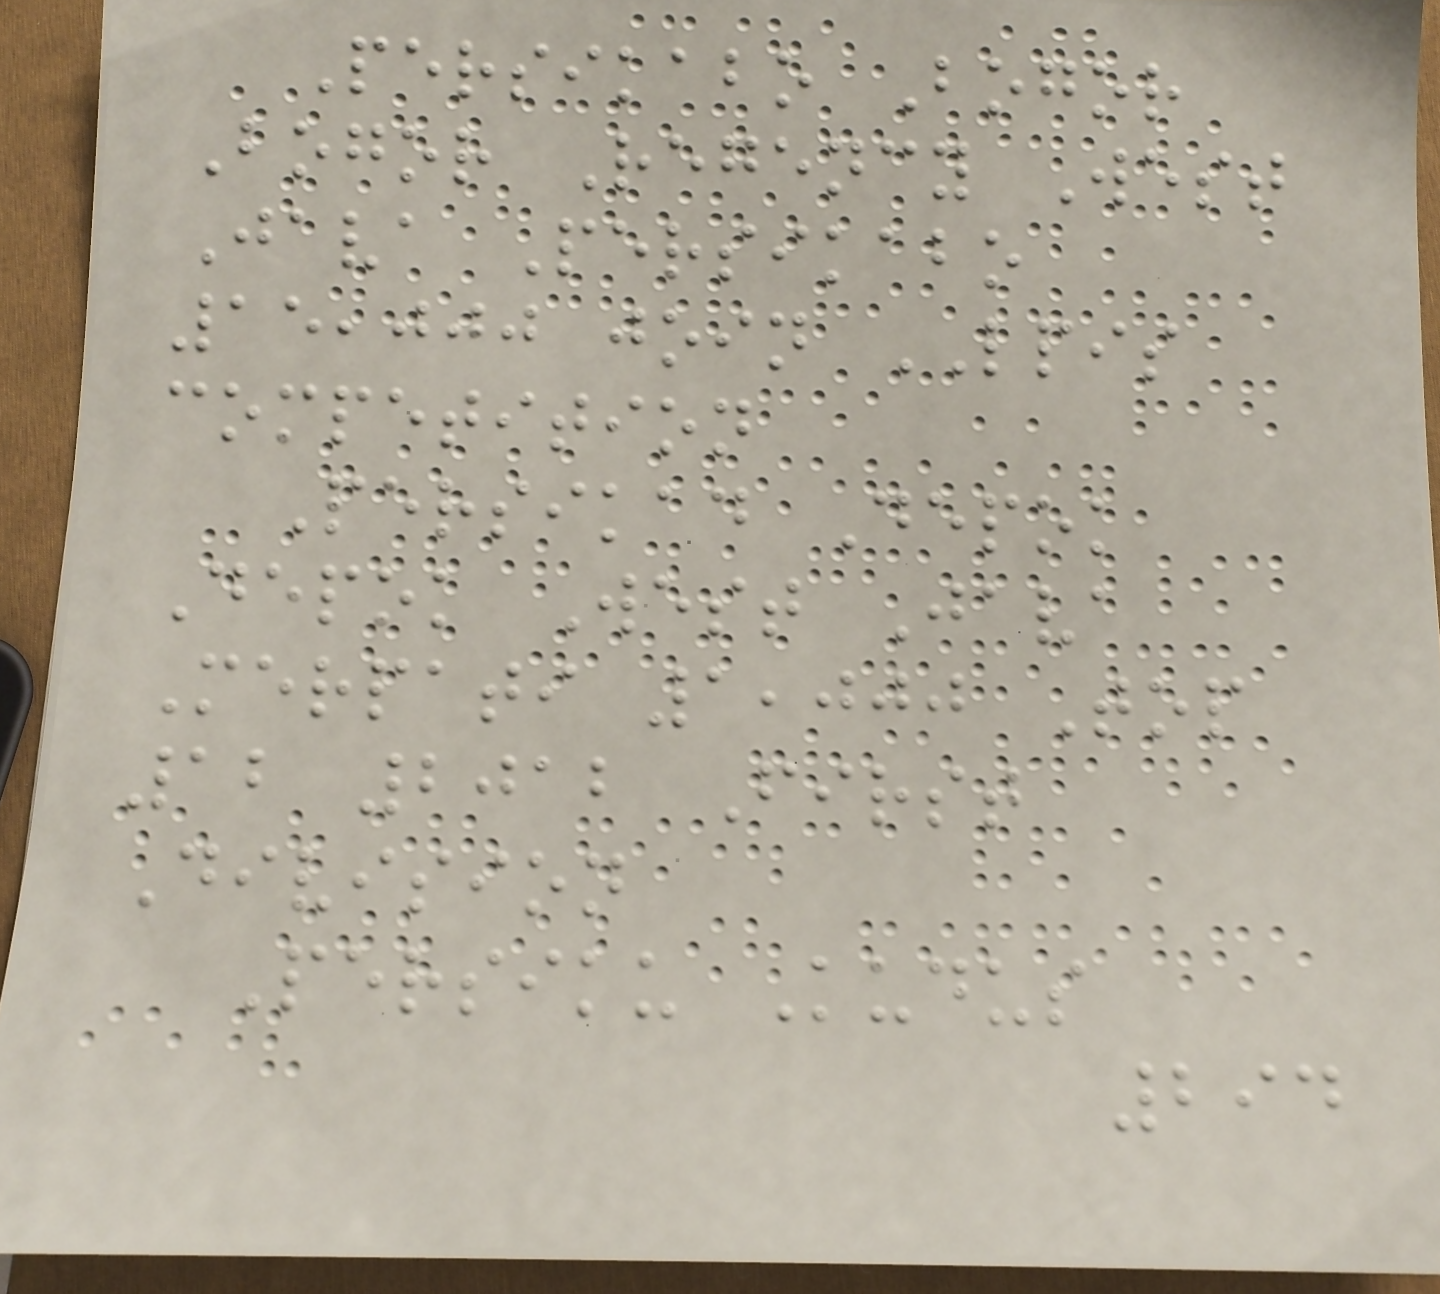Persikabo Bogor
Bogor Regency West
Java Persikabo
15,000 join LPIS
competition
Persikad Depok
Depok West Java
Merpati 1,000 Top
12 2012 First
Division
Persiku Kudus
294
